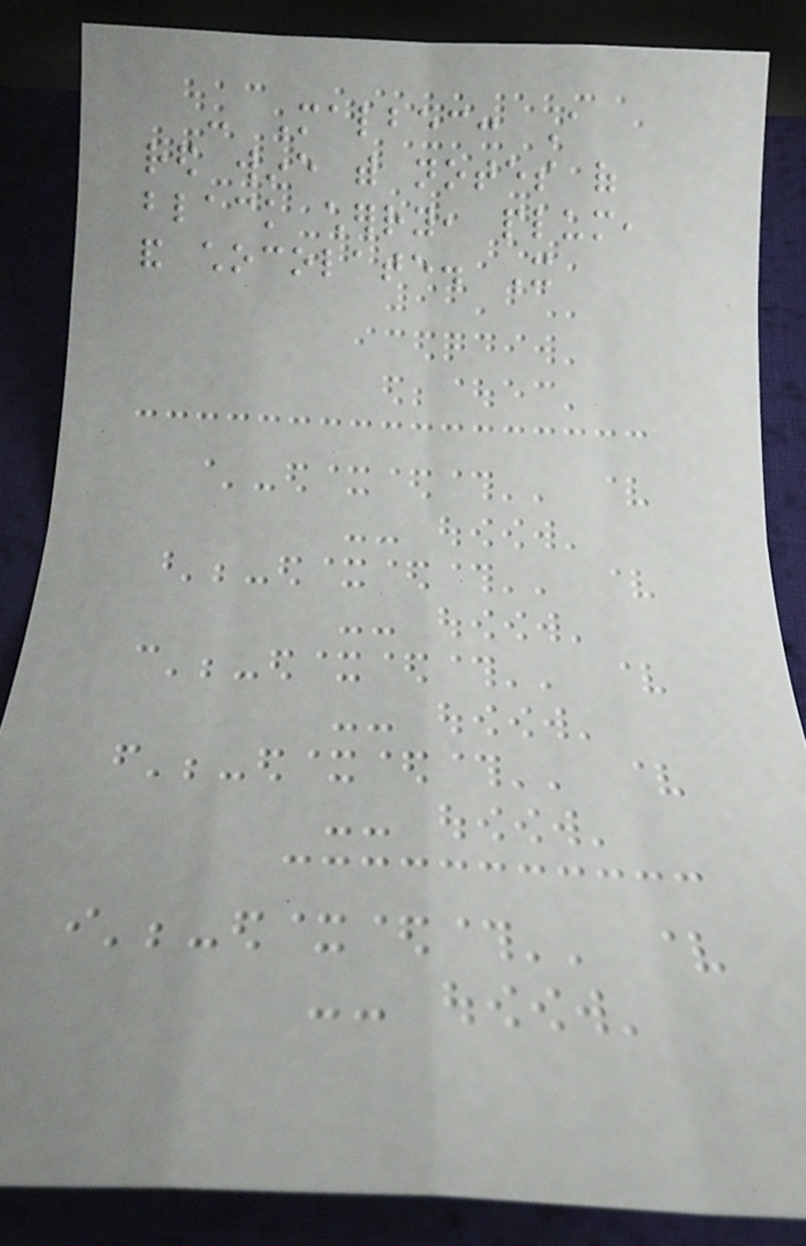- Malbec: A
red wine with notes of
black cherry, plum,
and chocolate. It
